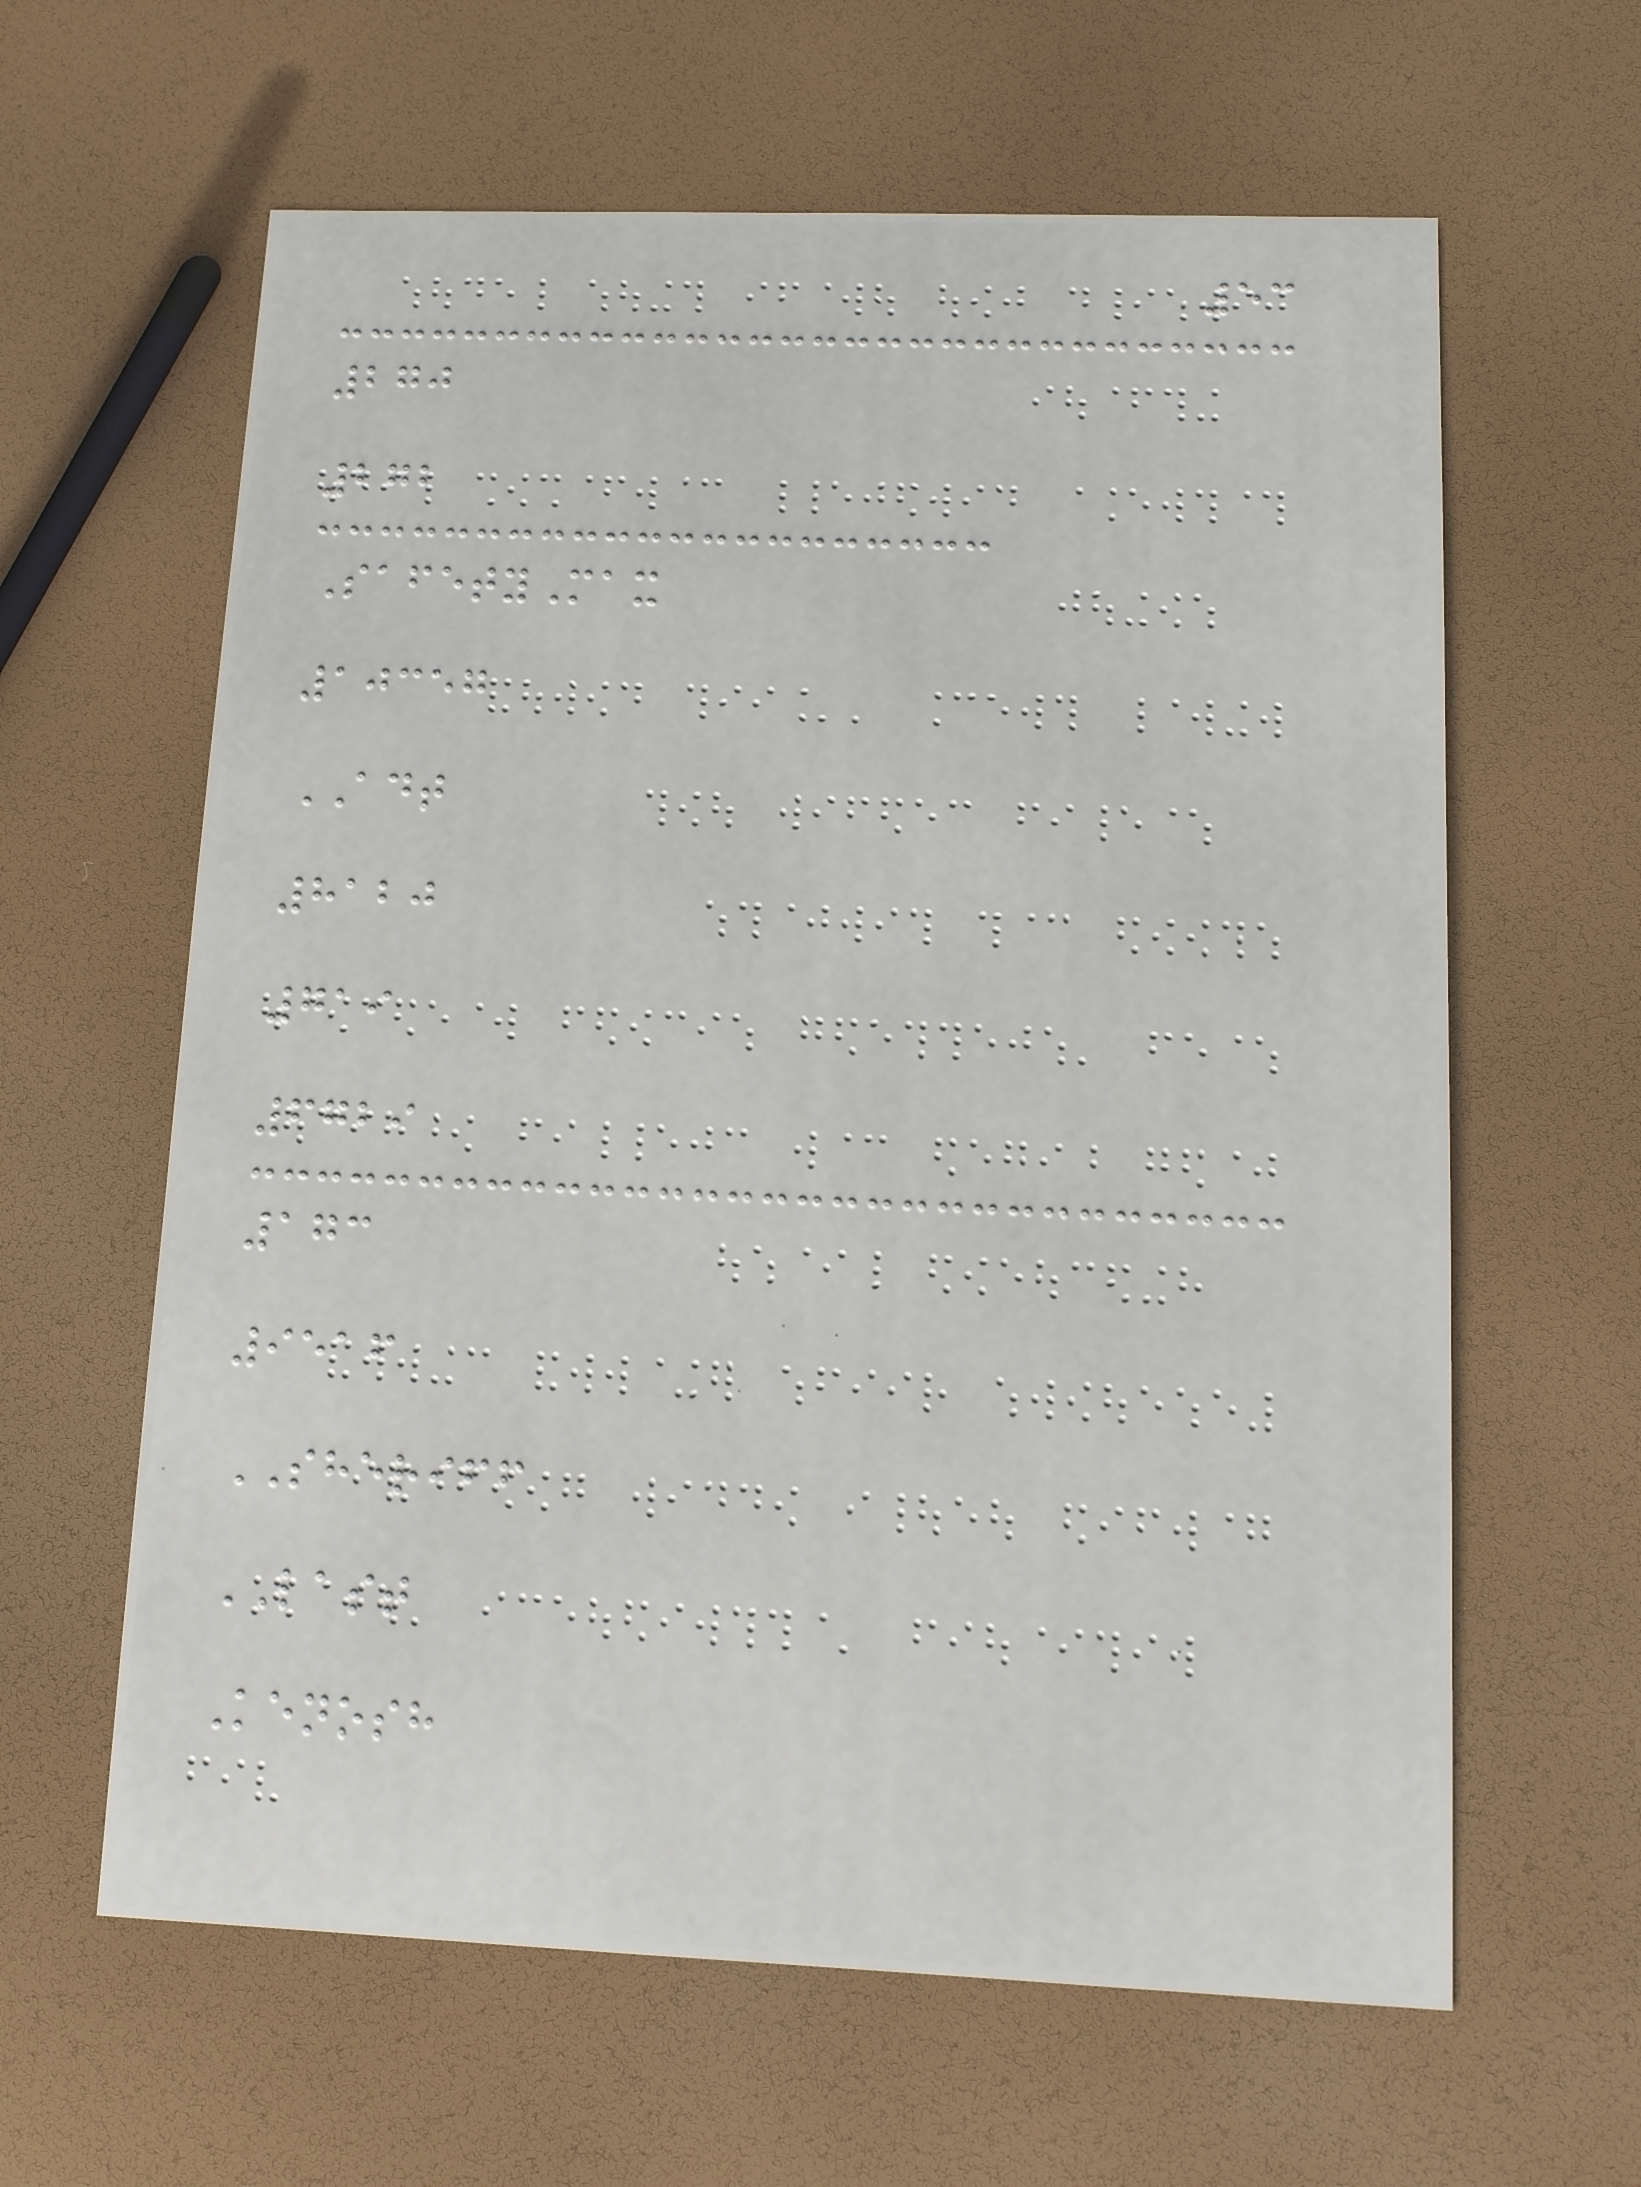53
270
272
SafetyMax
10357
ADT
8120
719
6729
173
9516
SHERIFF
LAST
Kenosh
